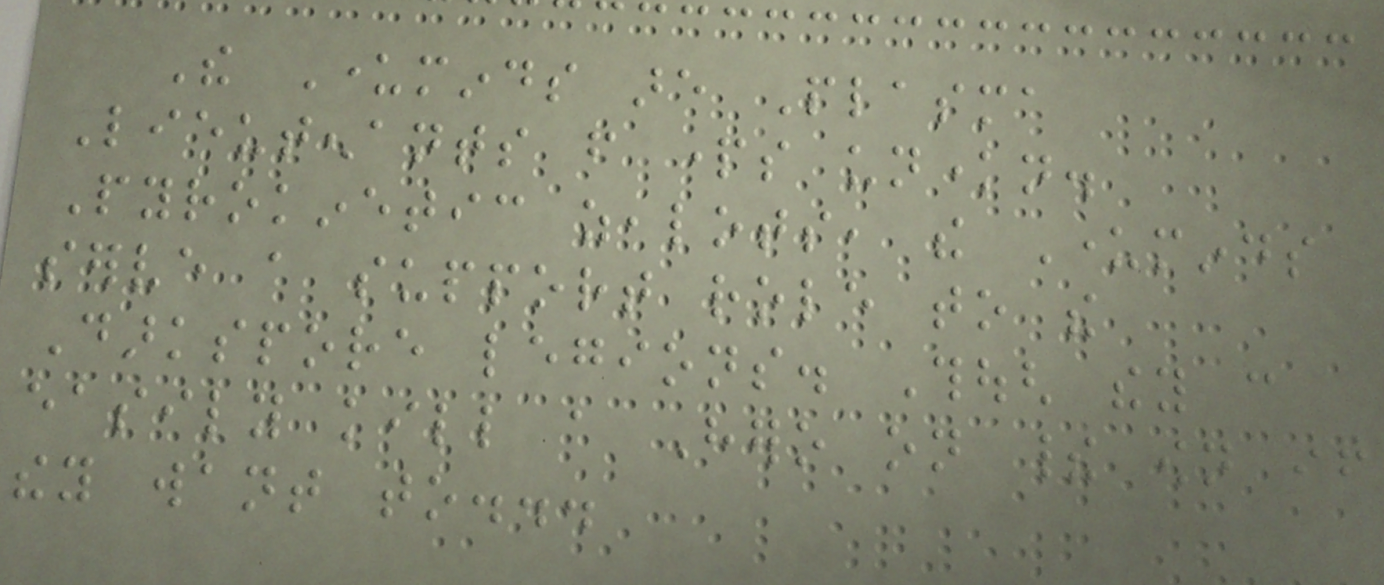The Underminds are Plasma
Lieutenants from parts unknown.
Pyrokinetic zealots, the Underminds
serve a support role to the
Darkspore legions. Though they can
easily kill a Hero on their own if
they want to...
